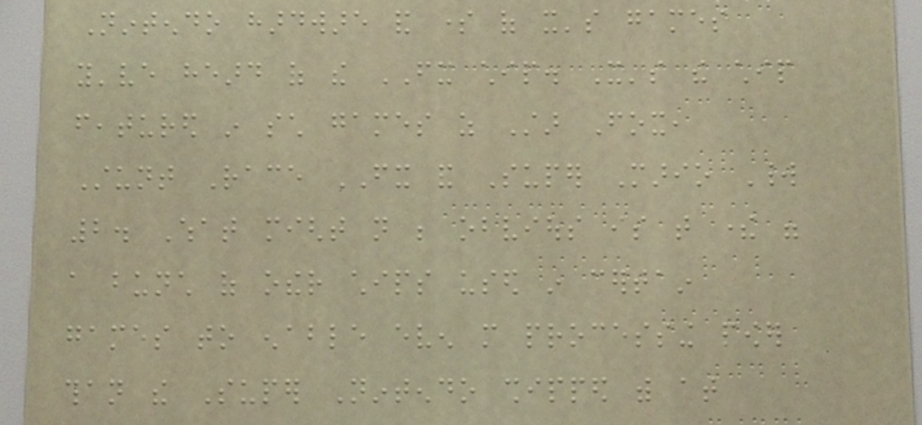Nintendo hardware and some of it's games
you've heard of the FX chip. It's the chip
featured in such games as Star Fox,
Stunt Race FX and Super Mario World
2. What might not be obvious is that there were
a bunch of other chips used in certain
games to enable even more processing power
than the Super Nintendo shipped with at
